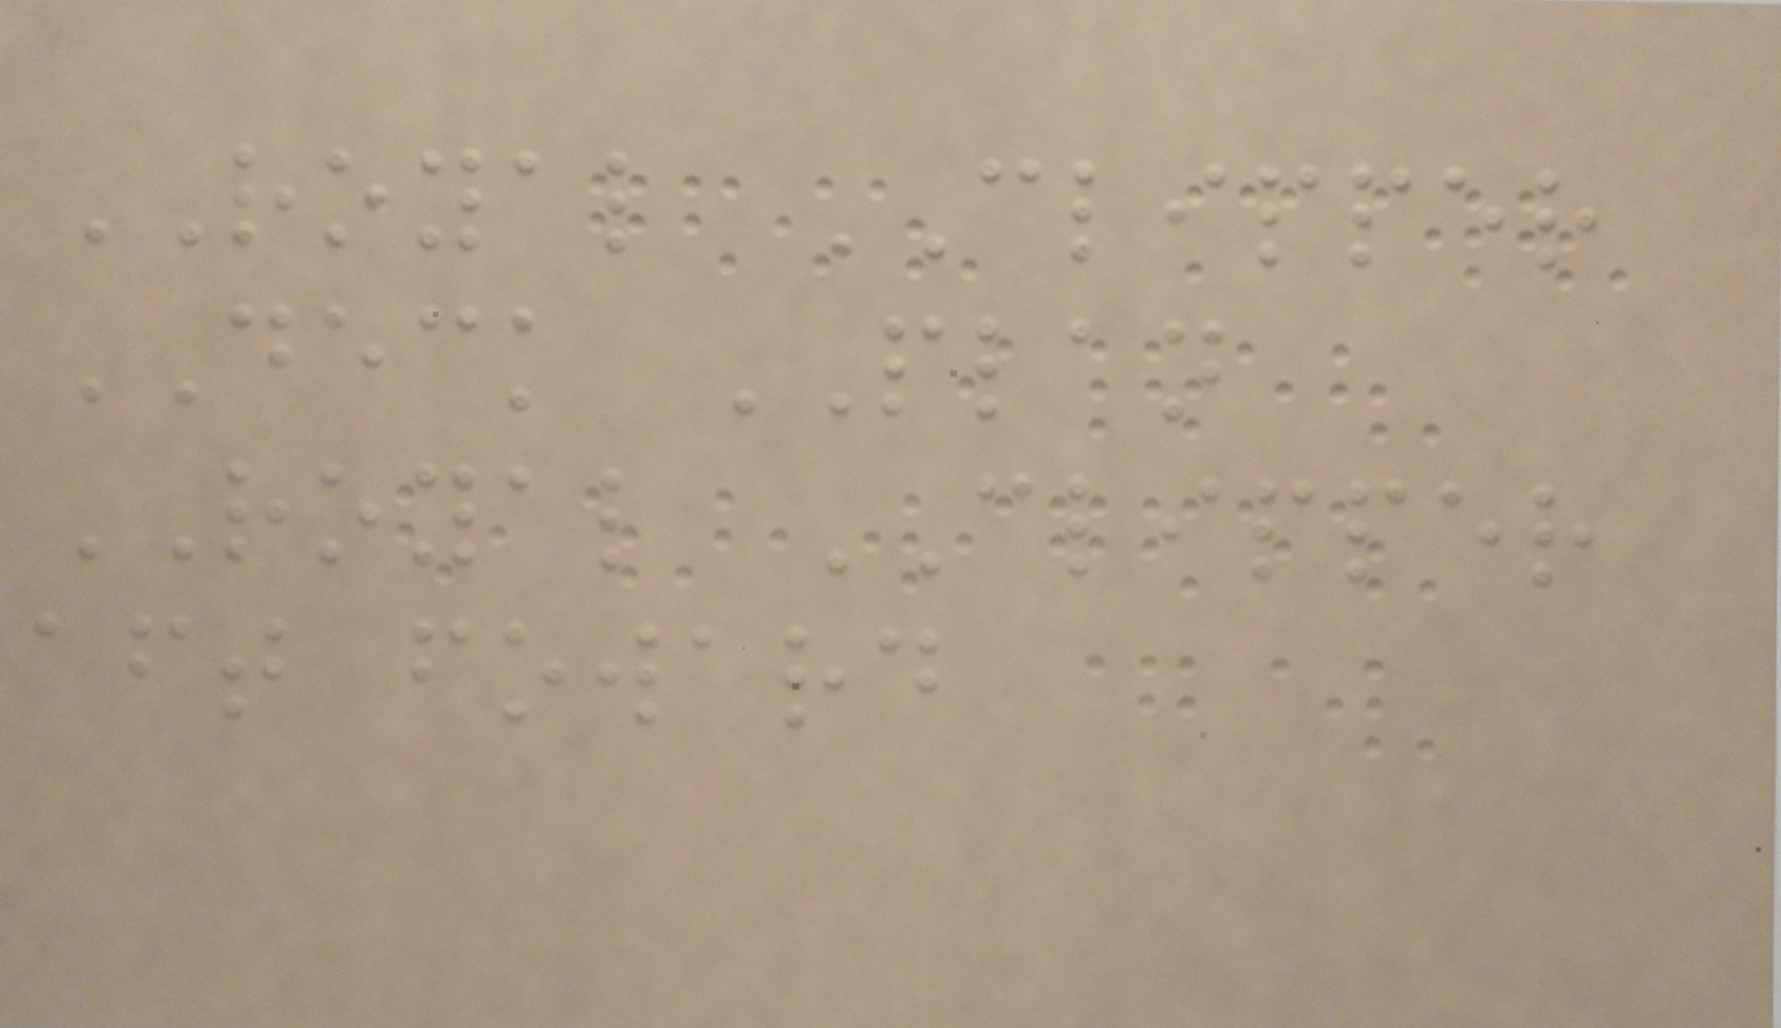ROYAL CLIPPER
DECK PLAN
ROYAL CLIPPER
aft foward
